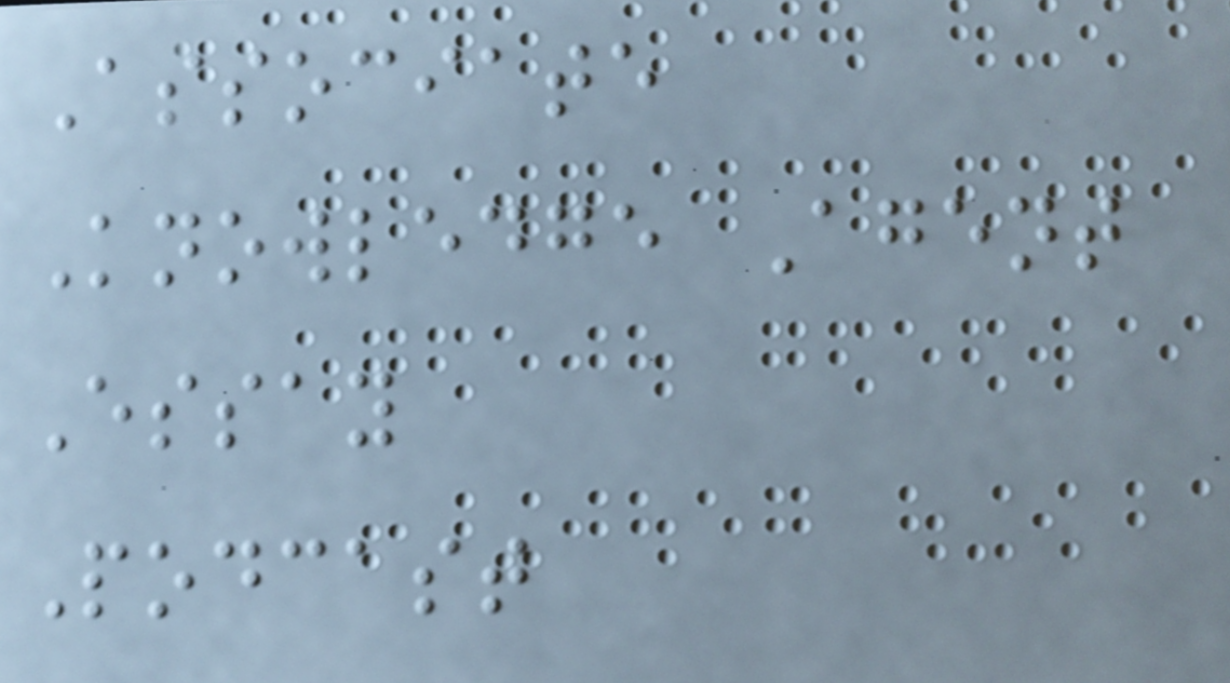Associate
Knowledge Agent
Essay
Podcast
